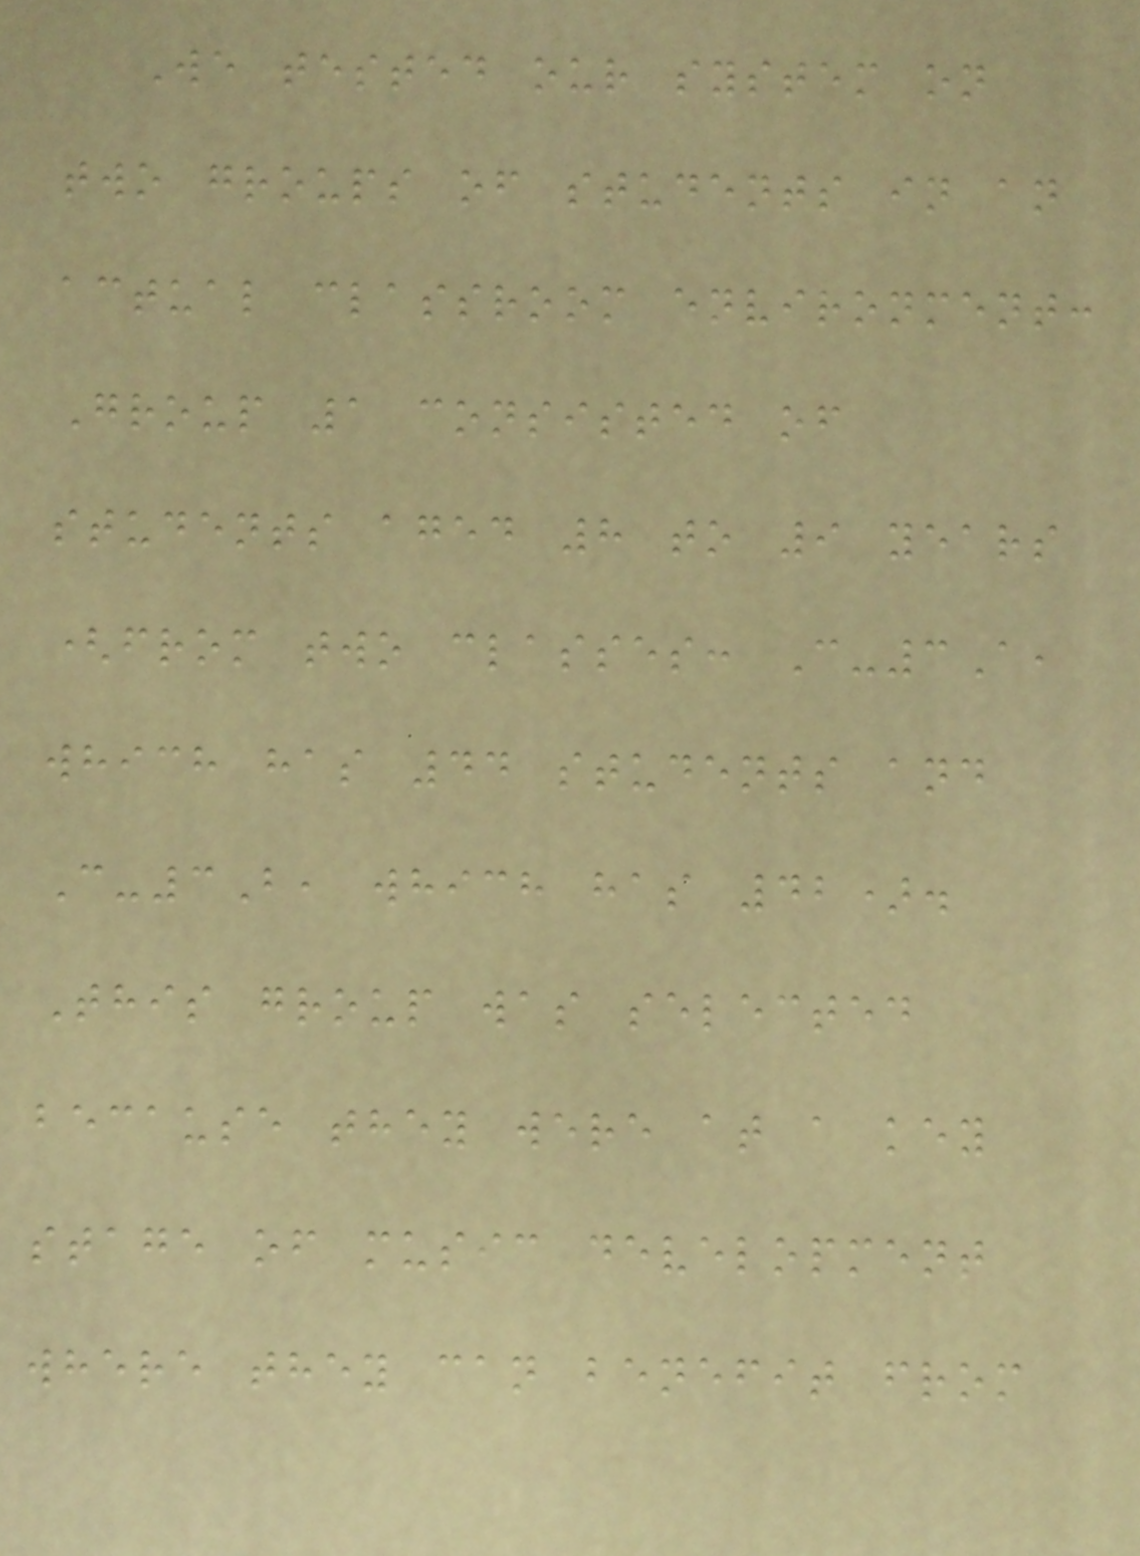We tested our system on
two groups of students in an
actual classroom environment:
Group 1 consisted of
students aged 8 to 9 years
(from two classes: C-3A,
which has 44 students and
C-3B, which has 42).
This group was selected
because they were at a key
stage of music development
where they can benefit from
